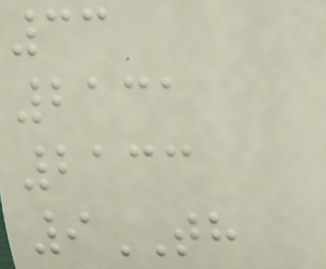33
2131
2133
9TH
